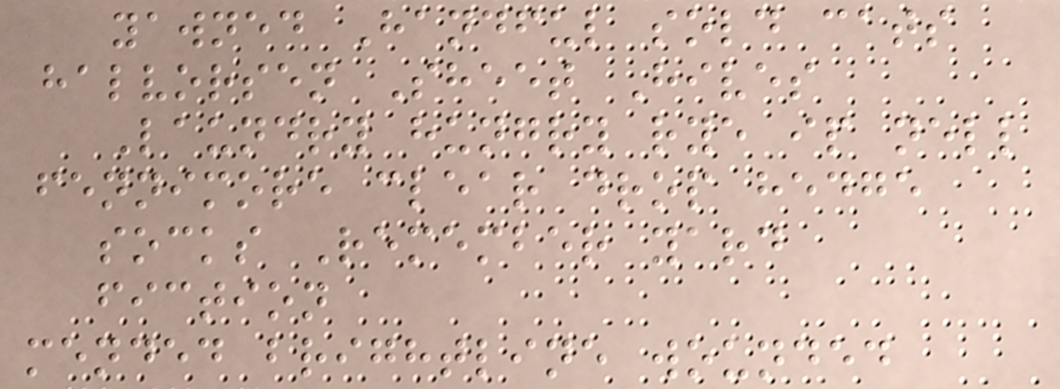yawned Handful sold cats
halvorsen Sheet Hives
Laundry hungry rye ip nell
fennimore clear drop hedge
socks Remember yard
fiction
mended brightline wounded
